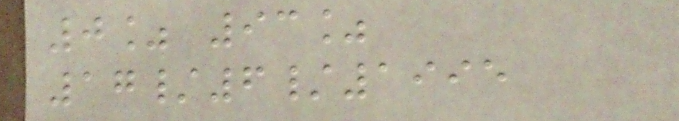0% 93%
17/6/1995
